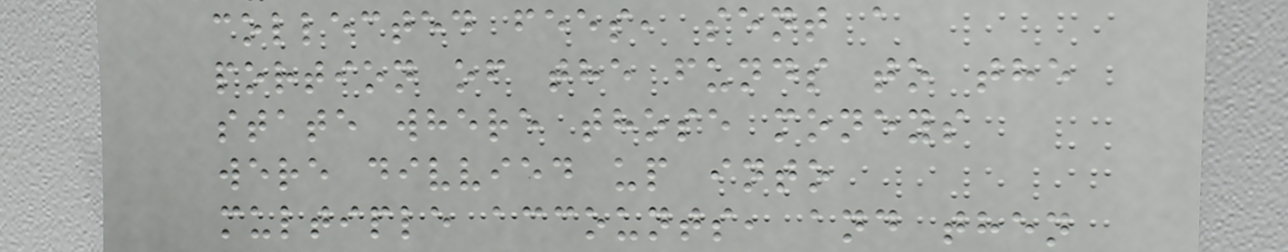collected fees, sent a
portion of the funds to the
state where those moneys
were divvied up into
multiple accounts, and then
